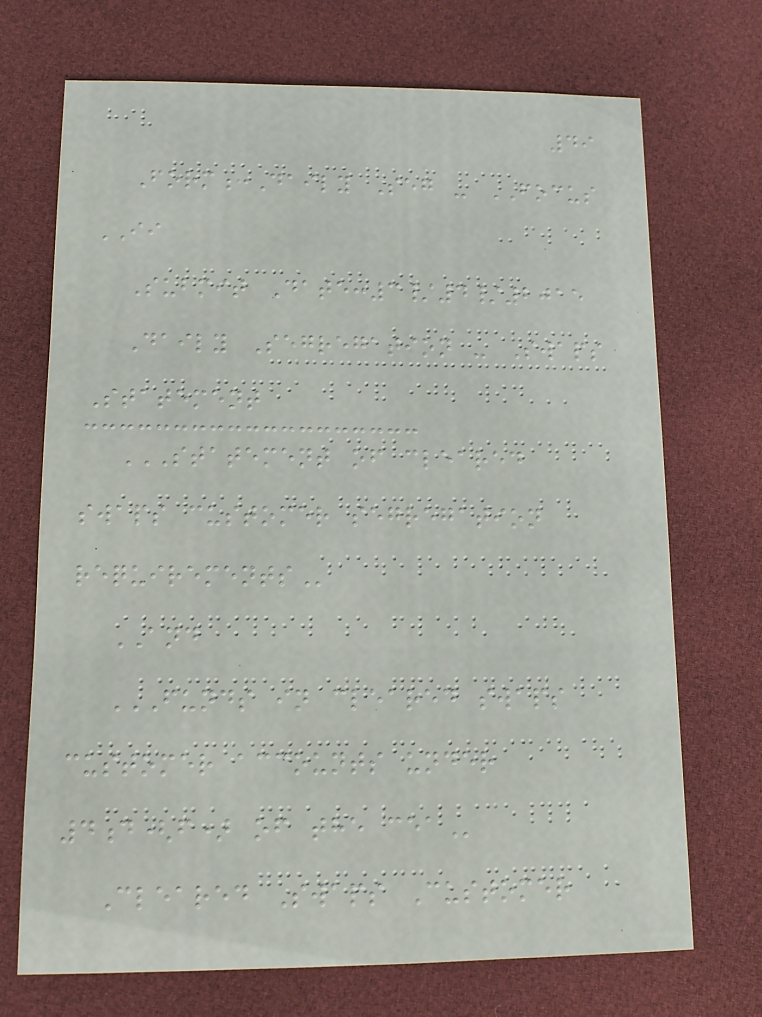49
Form:Daily Seg - FOCUS
II
Submit Date:3/4/2015
Daily Segregation - Swaps
Statement
STATEMENT OF CLEARED
SWAPS CUSTOMER SEGREGATION
REQUIREMENTS
AND
FUNDS IN CLEARED SWAPS
CUSTOMER ACCOUNTS UNDER
4D(F) OF THE CEA
Cleared Swaps Customer
